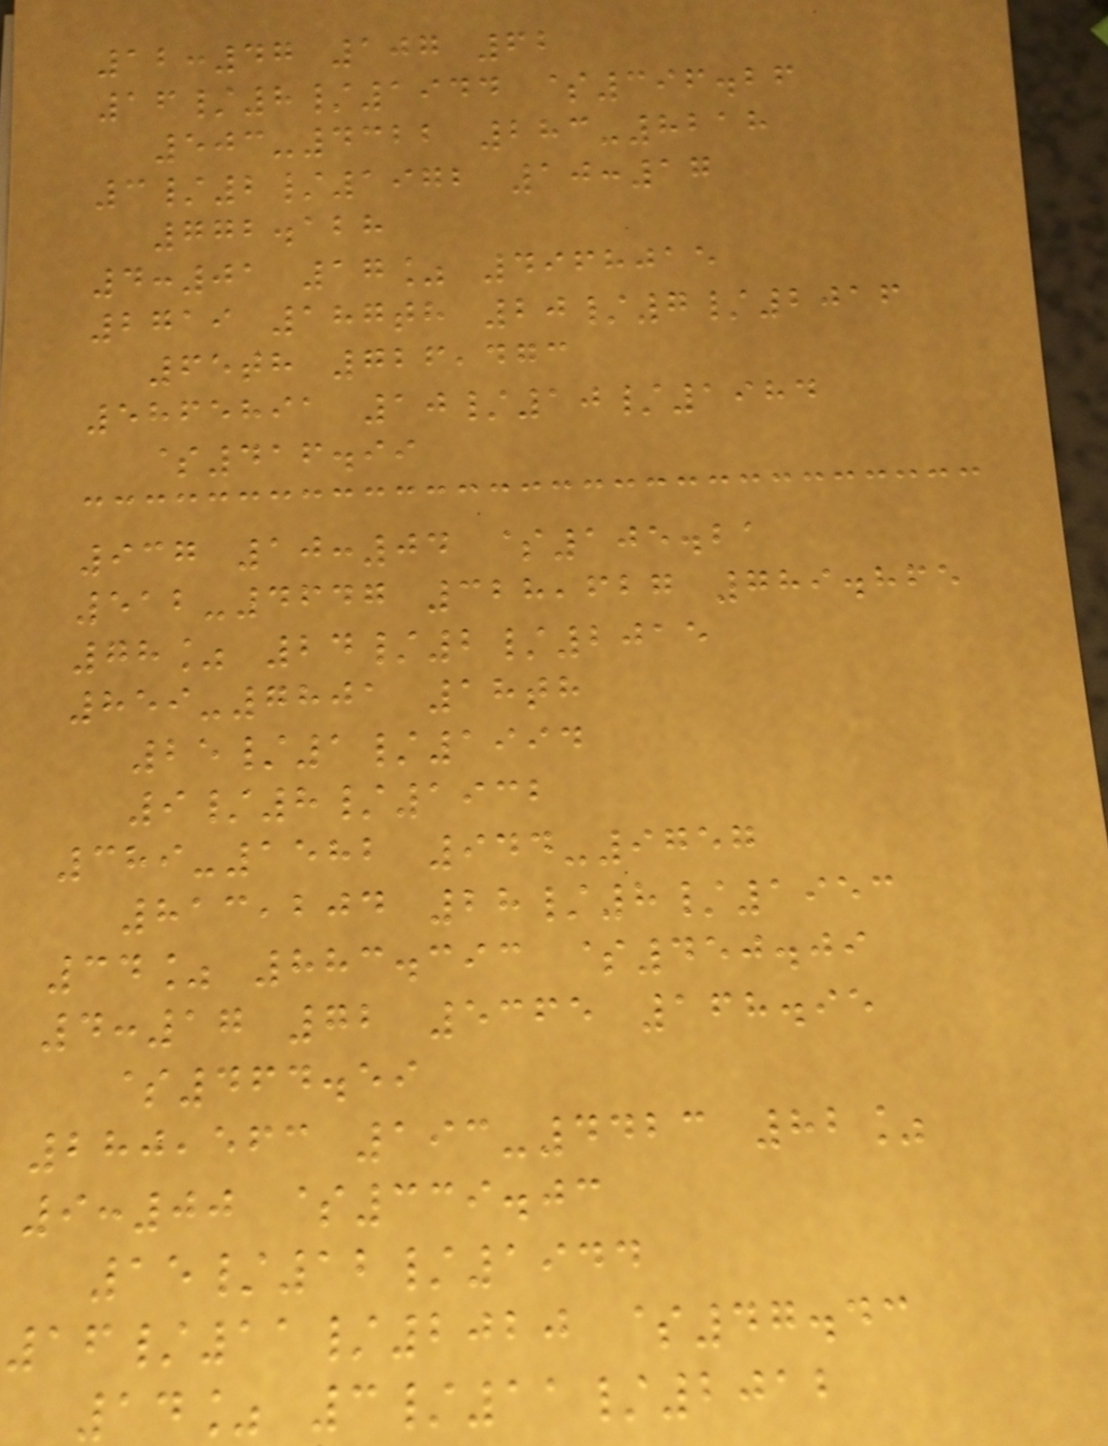12:47 107 62
16/8/1944 $396.26
503-4322 283-8218
3/2/1972 10:17
772.128
4:01 17% 4968015
2719 187th 20/7/2016
65th 726,473
5865891 10/10/1984
$416.99
937 10:04 $105.21
512-4647 328,627 789.865
78% 24/2/2015
859-7801 18th
25/1/1994
9/8/1932
389-1582 944-9757
813,204 28/8/1953
34% 883.393 $450.09
4:17 72 5365 168.95
$464.59
280,563 193-4423 82%
9:00 $339.03
15/12/1944
16/11/2020 $47.43
14% 3/11/2012
